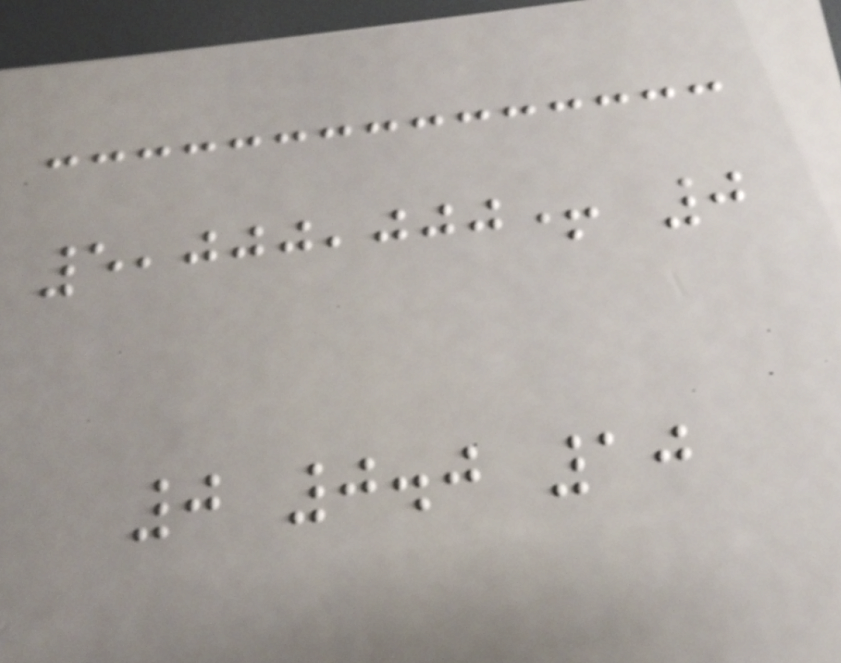5,000,000+ 0
0 0.0 10
